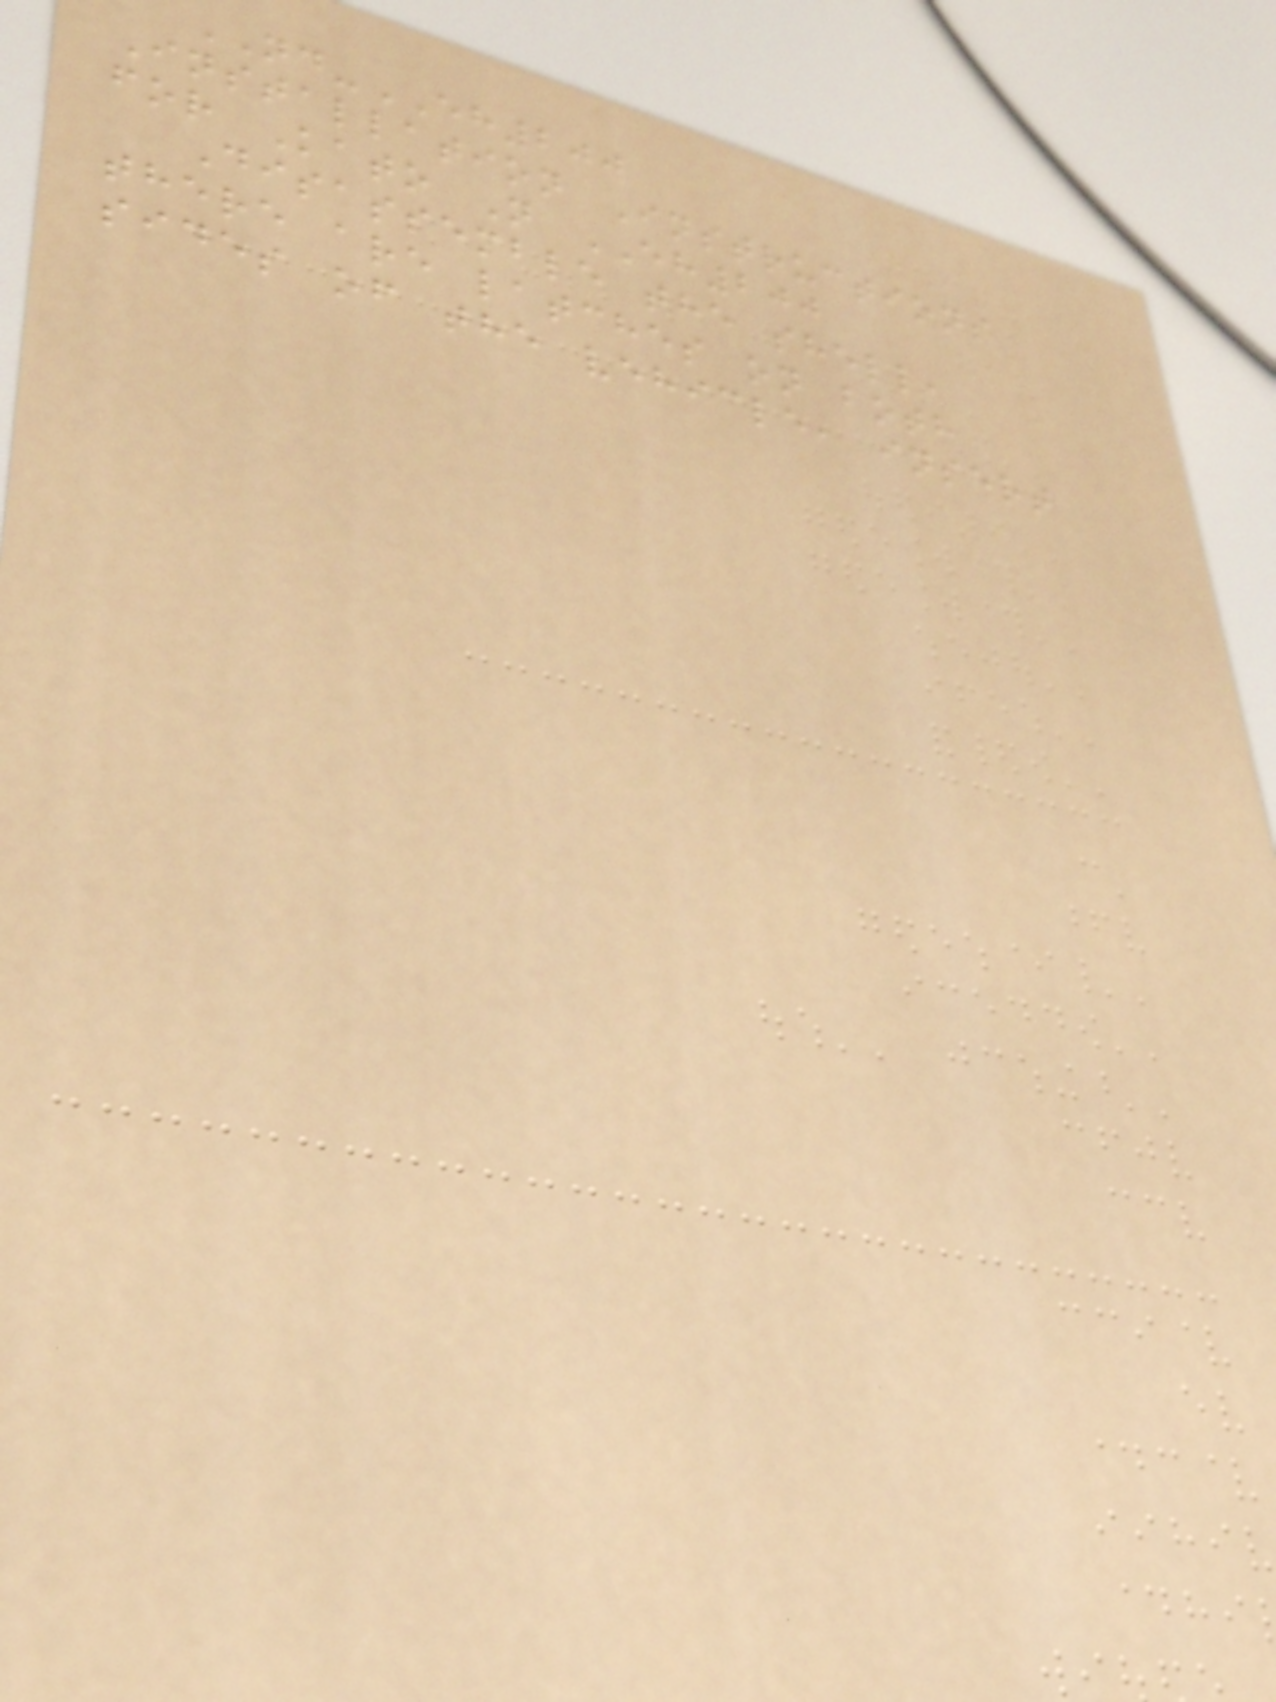ND-EH200
Installation Instructions
for Kato N EH200
Disassemble the shell,
there are latches on both
sides of the vehicle, insert
